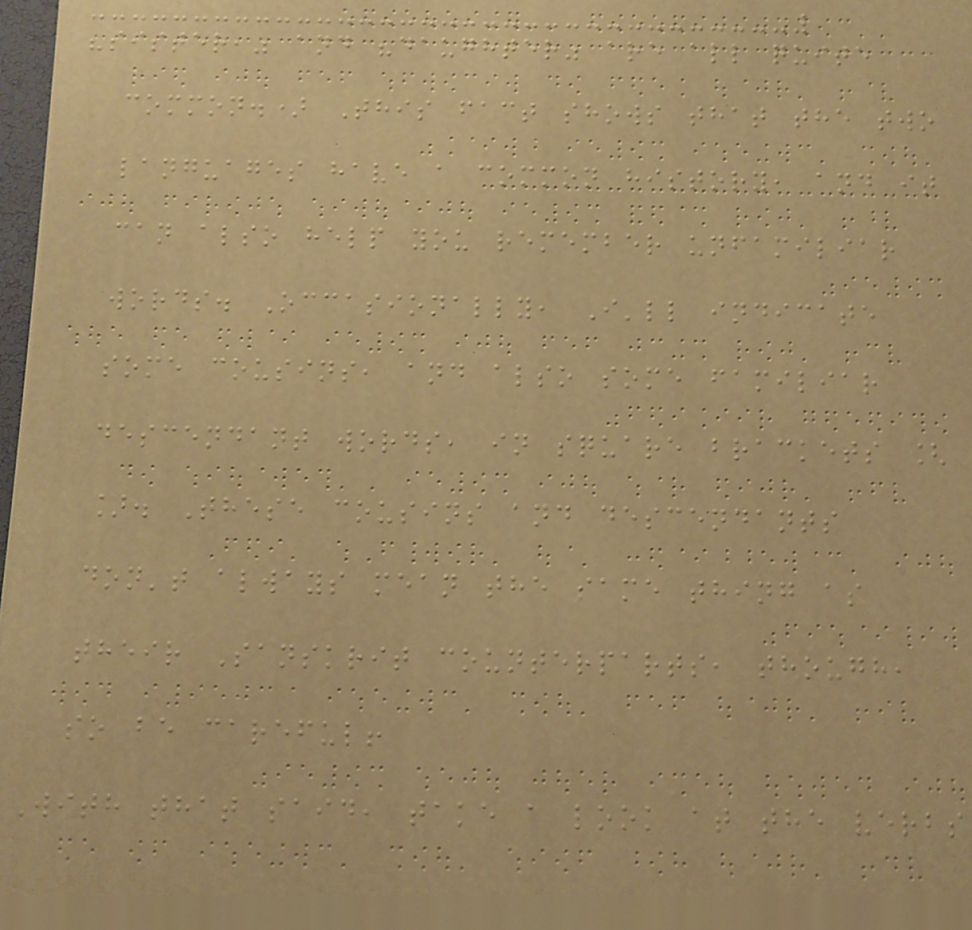"sister," and "daughter" are all quite
common.) This fact shows that the two
languages have a common history, and it
can also help you remember unfamiliar
words. Occasionally, I'll indicate
some cousins, and also some familiar
descendant words, in square brackets [
]. These cousins and descendants
don't always mean the same thing as
their Sanskrit counterparts, though,
so be careful!
With that said, take a look at the verbs
